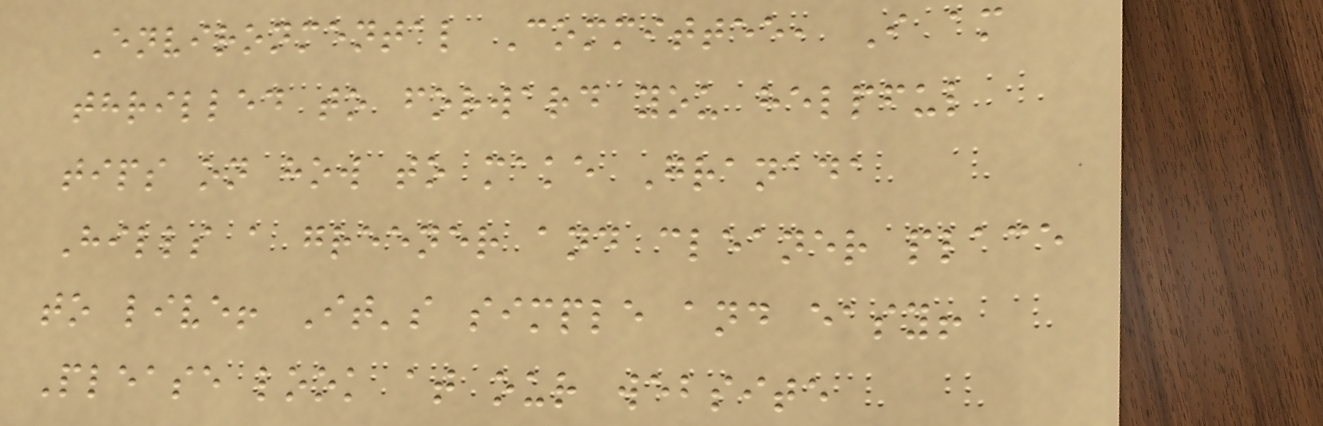Environmental Committee, I am
thrilled to forward you helpful
tips on how to make Granada
Hills a greener and cleaner place
to live! It's simple and easy!
Please look at our website
